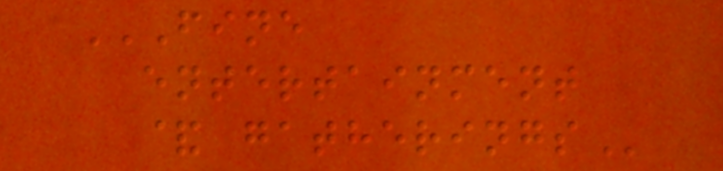FINE
ENTERTAINMENT
& GATHERINGS
